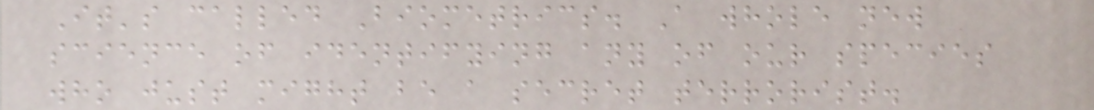It's called Biometrics. A whole new
science of identifying any of our species
who just might be a secret terrorist.
